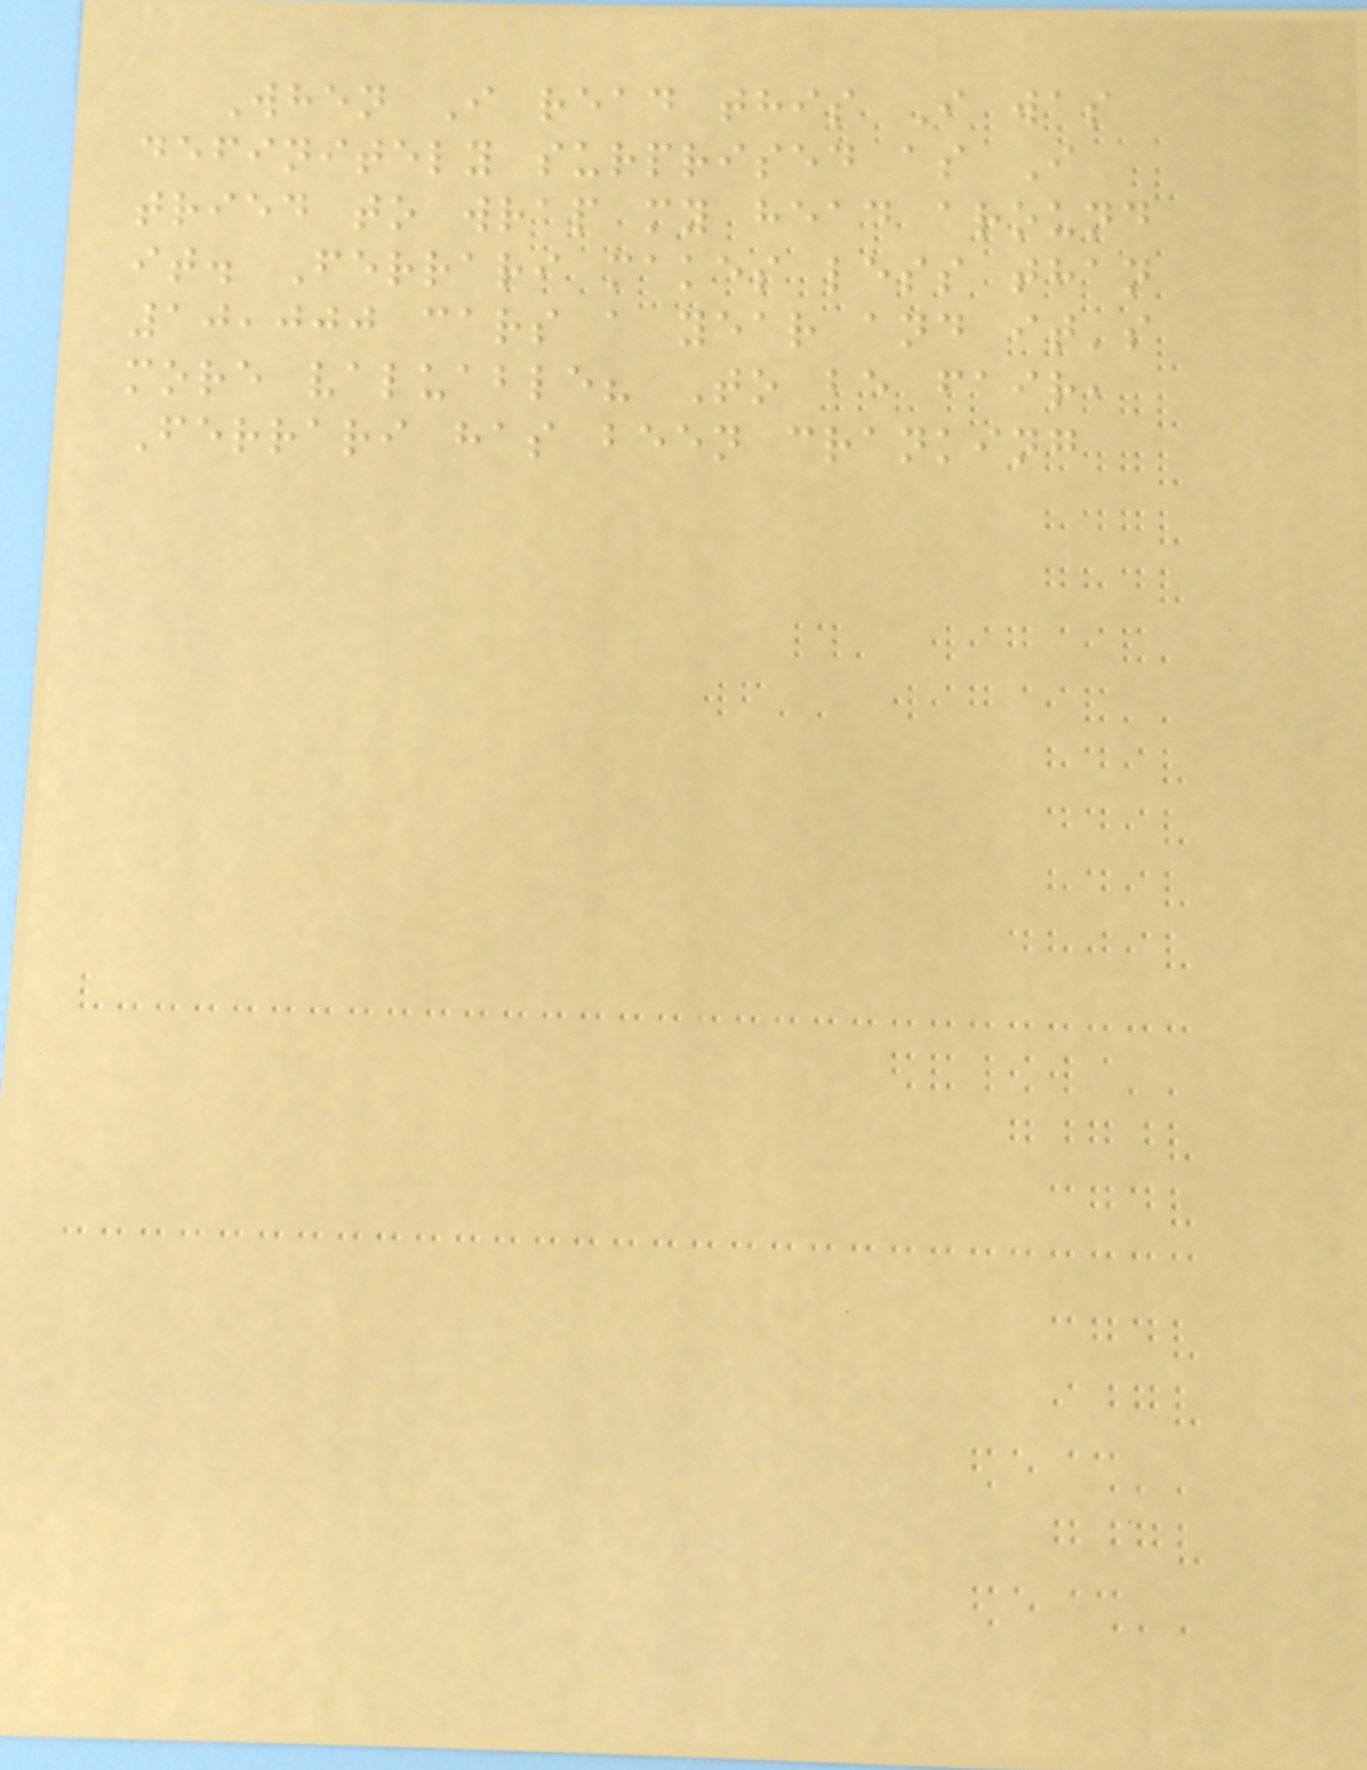When I read this I was
definitely surprised as I
tried to wrap my head around
it. Ferrari makes less than
10,000 cars a year and it's
more valuable? To be fair,
Ferrari has been cranking
